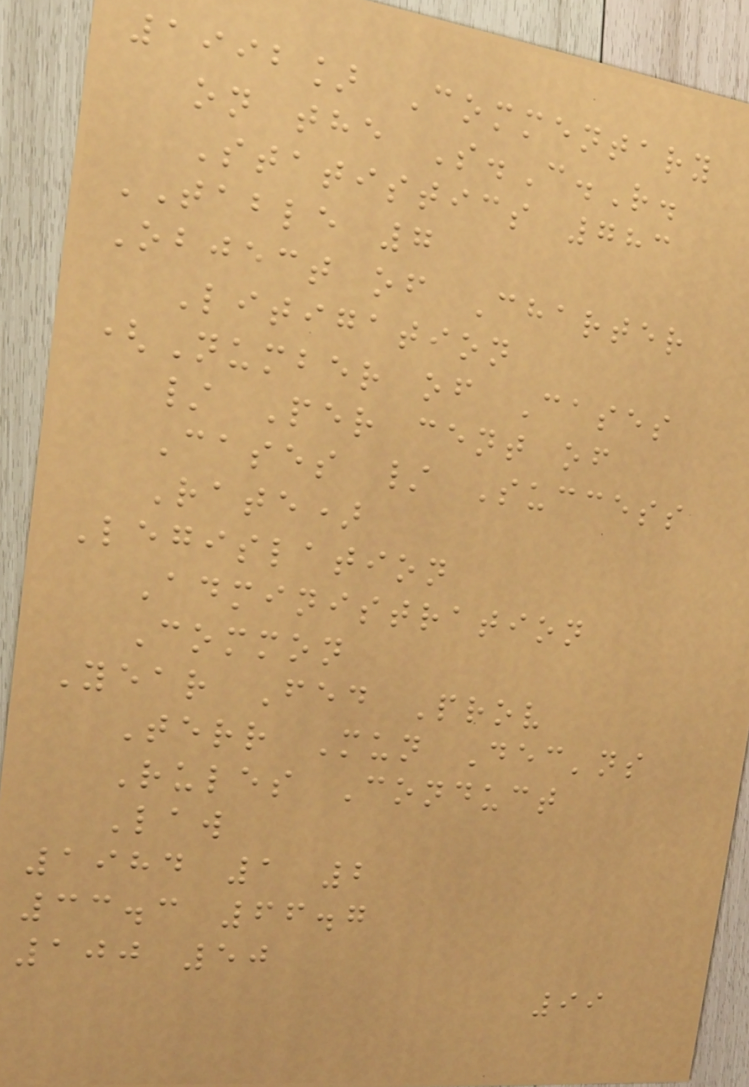1992] Commentary
on the S.C.R.
Statistics 783
TABLE 7
Object of Charter
Litigation
(Number of Cases
/ Per cent of
Cases / Success
Rate)
Legislation
Administration
Common
Year Fed Prov
Terr Mun Dec'ns
Rules Conduct
Law
1984 1 2
33.3 66.7
100 50
99
